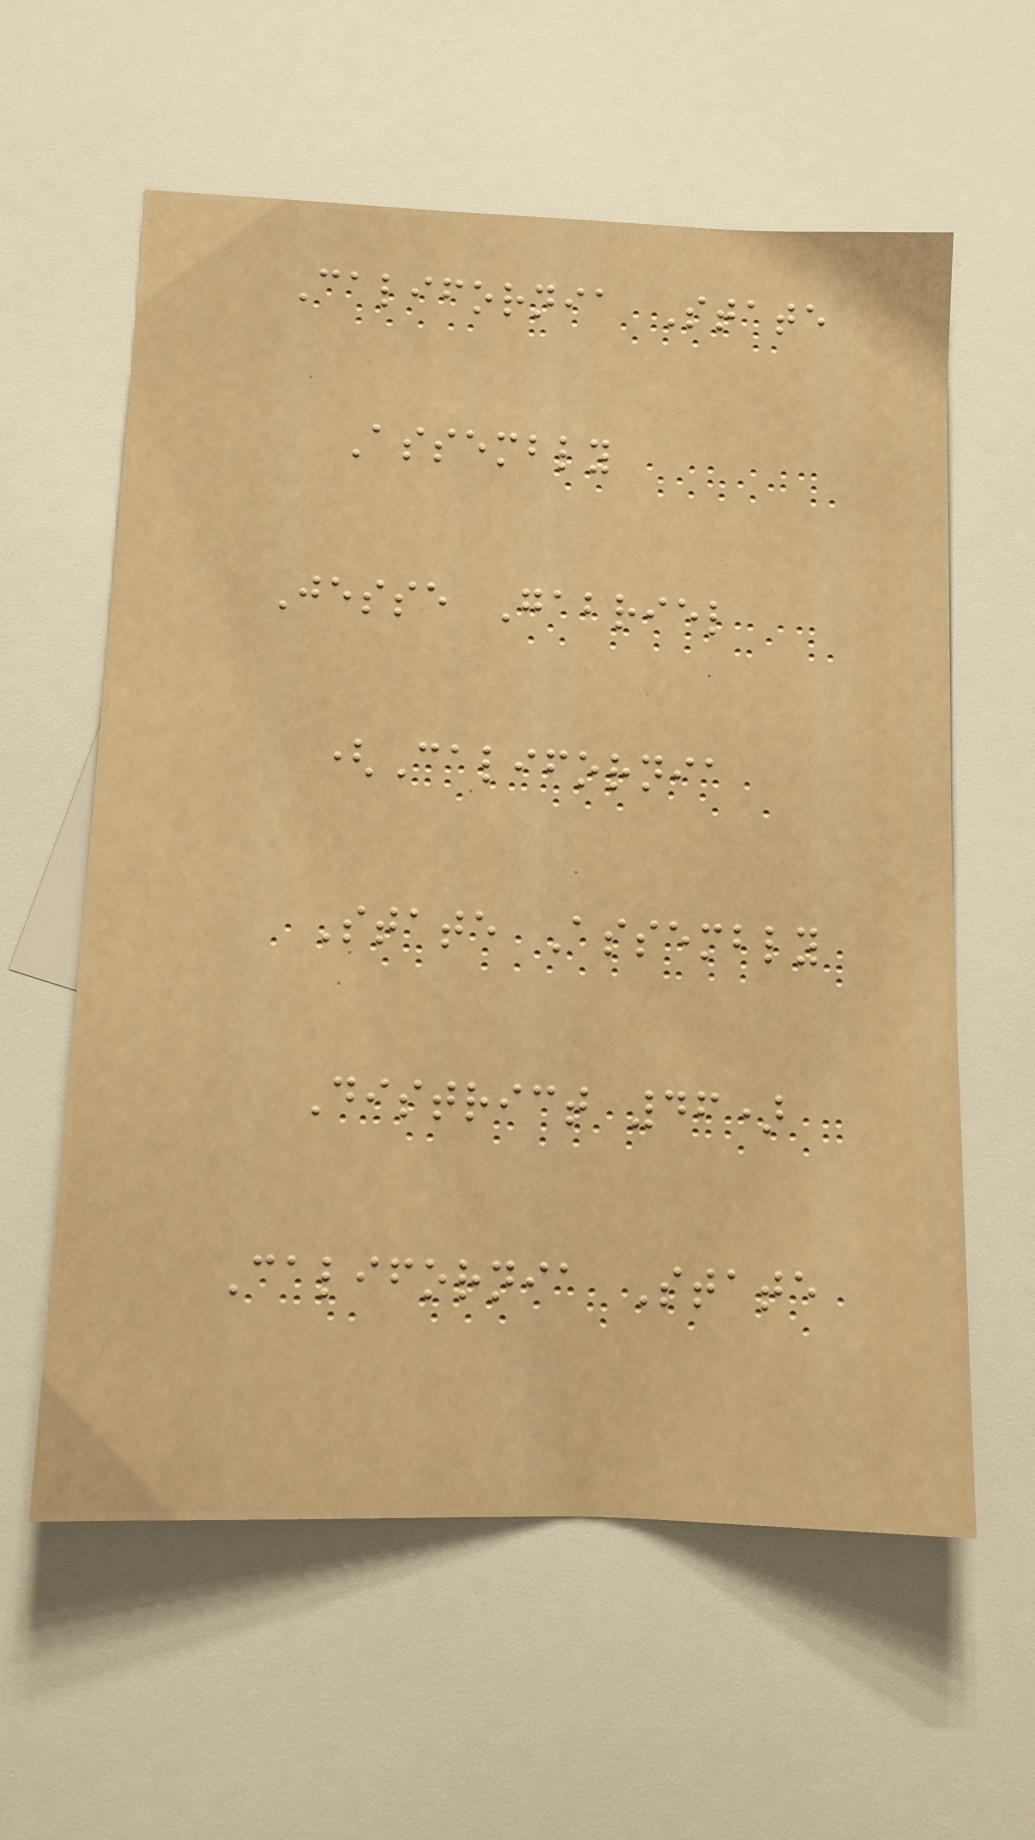California State
Assembly
Jesse Gabriel
(California
State Assembly
District 46)
California State
